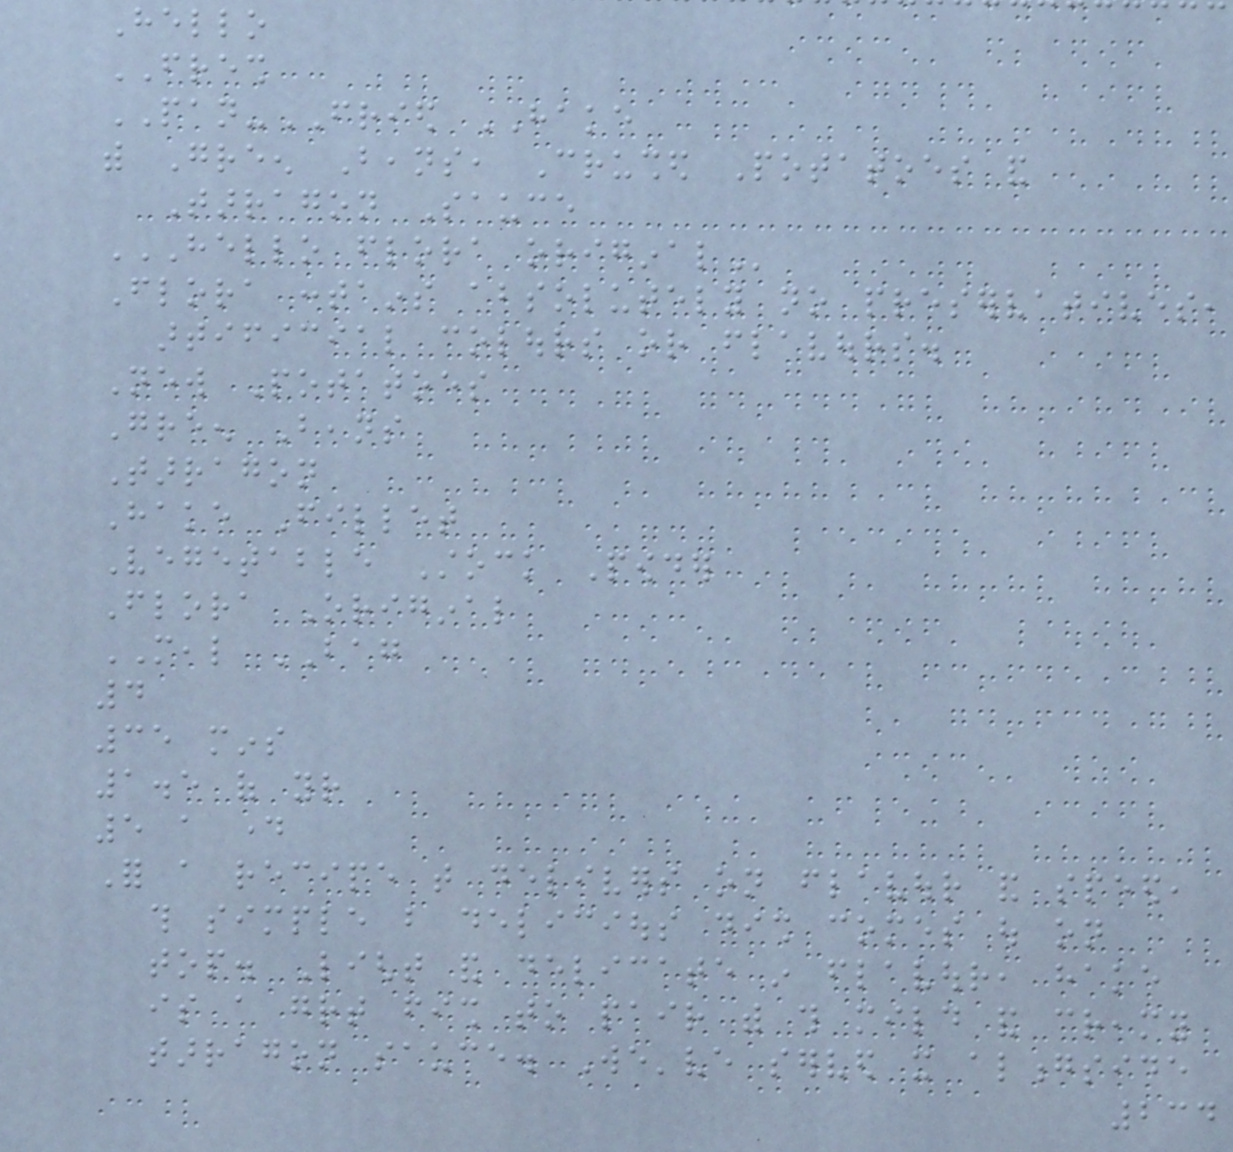Hello
FRESH
PAN-FRIED HAKE
with Green Beans, Crushed Potatoes and
Tarragon Sauce
HELLO FLORA ORIGINAL
Flora contains absolutely no preservatives,
artificial colours or flavours.
New Potatoes
Green Beans
Tarragon
Hake Fillet
Vegetable Stock Powder
Flora Original
MEAL BAG
4
35 mins
1.5 of your
5 a day
For a recipe that delivers on flavour and speed,
this simple but delicious dish comes out on
top. Light and delicate in flavour, hake
is a great fish to pair with this mild and creamy
tarragon sauce. We've served it alongside
234
